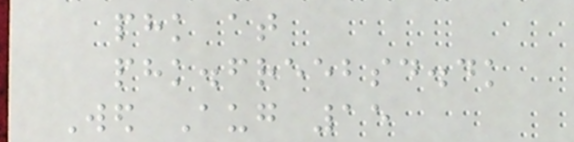phk at
phk.freebsd.dk
Wed Aug 15
